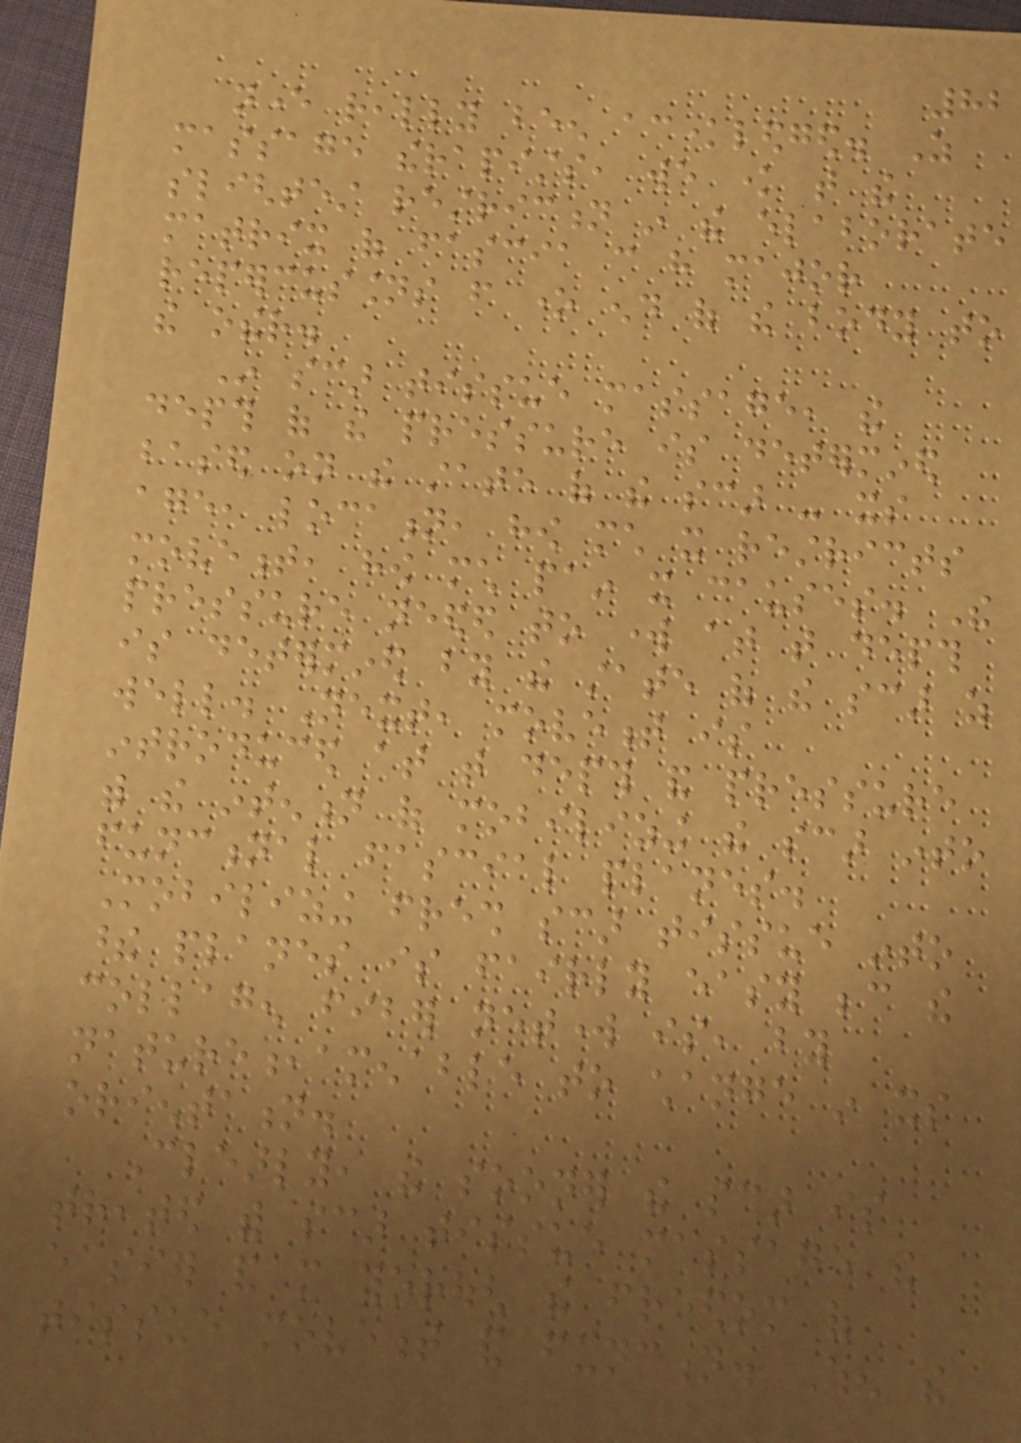82
never really been acknowledged. As
massage therapists, we know that the
slightest restriction in the elaborate
matrix of fascia can have major
repercussions from one end of the body to
the other.
In scar tissue massage, the
depth of the pressure is determined
based on the state of the scar - its
age, location, how much it restricts
movement, how much pain it causes. The
pressure needed to work at that depth
is determined by the state of the scar as
well. Next, movement is
introduced at that depth and pressure
with the intention of mobilizing the scar into
functional fascial planes.
Mobilizing fresh scar tissue into
these planes is fairly easy because the
collagen fiber network is, by
nature,amenable to change in its
orientation.
Clearly, the sooner the scar is
treated with scar tissue massage the
easier and more thorough the freedom of
tissue movement and function. When the
